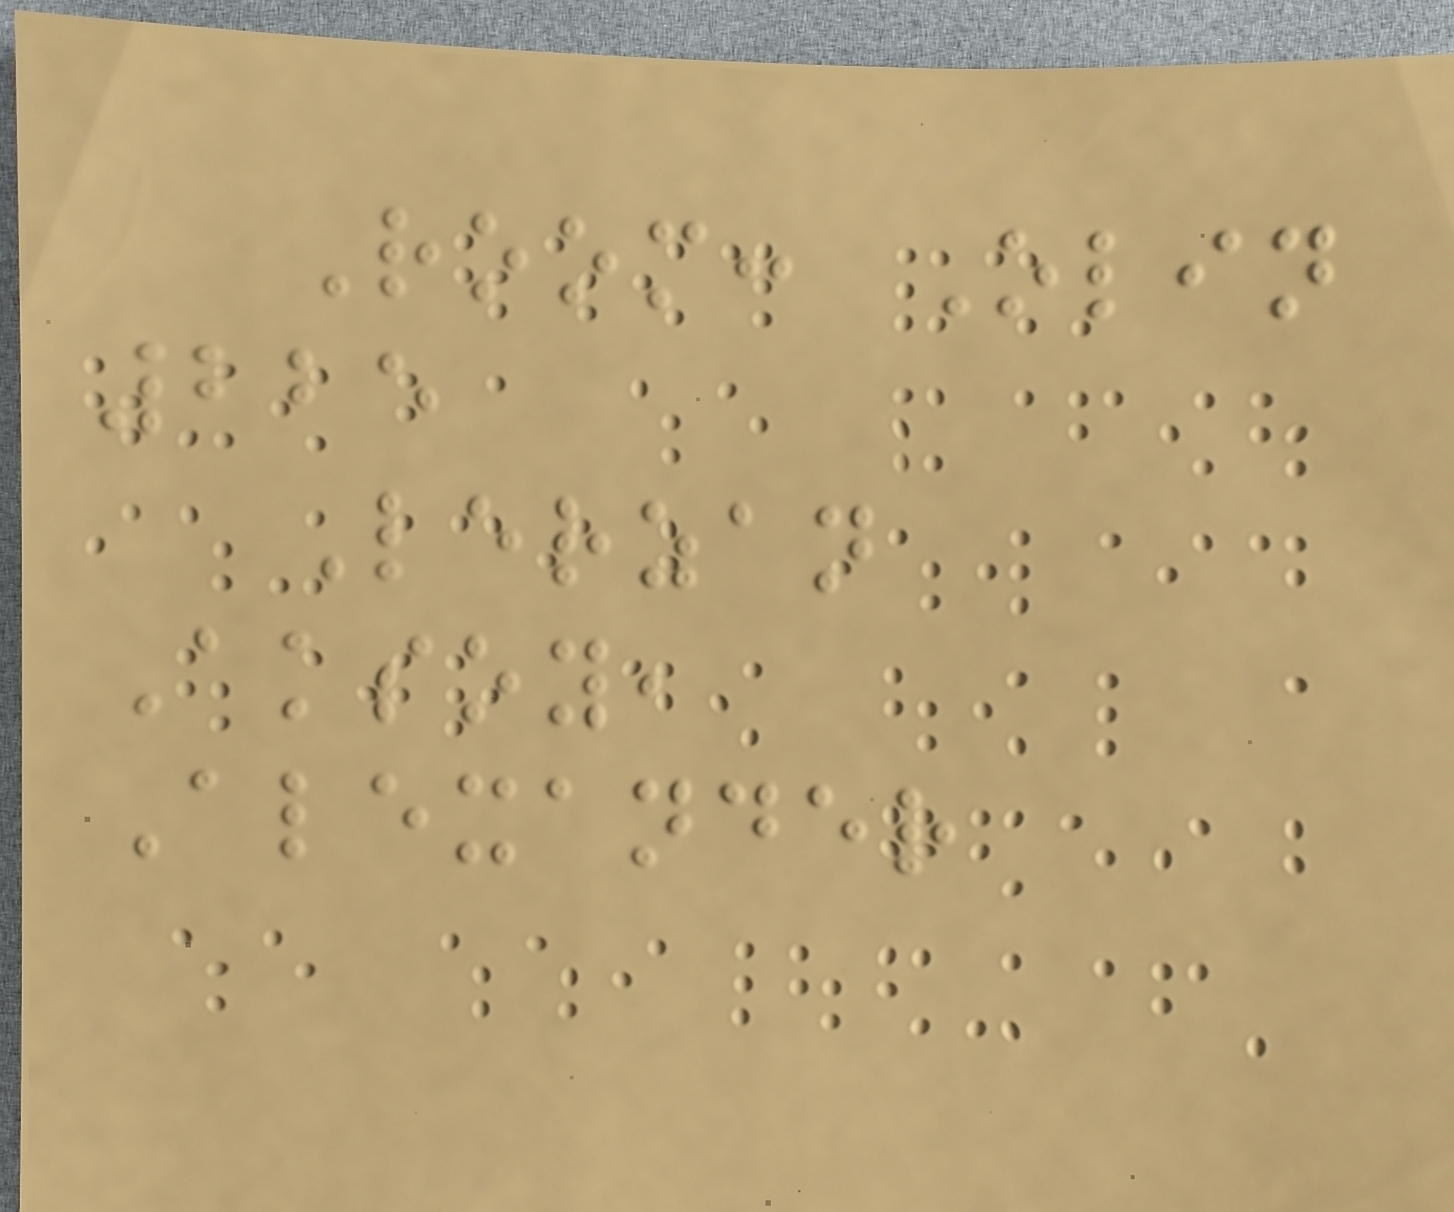Room: Olin
225
Lerzan
Aksoy,
Alexander
